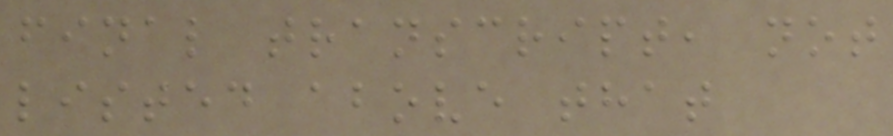final transcript, not
listed above that
